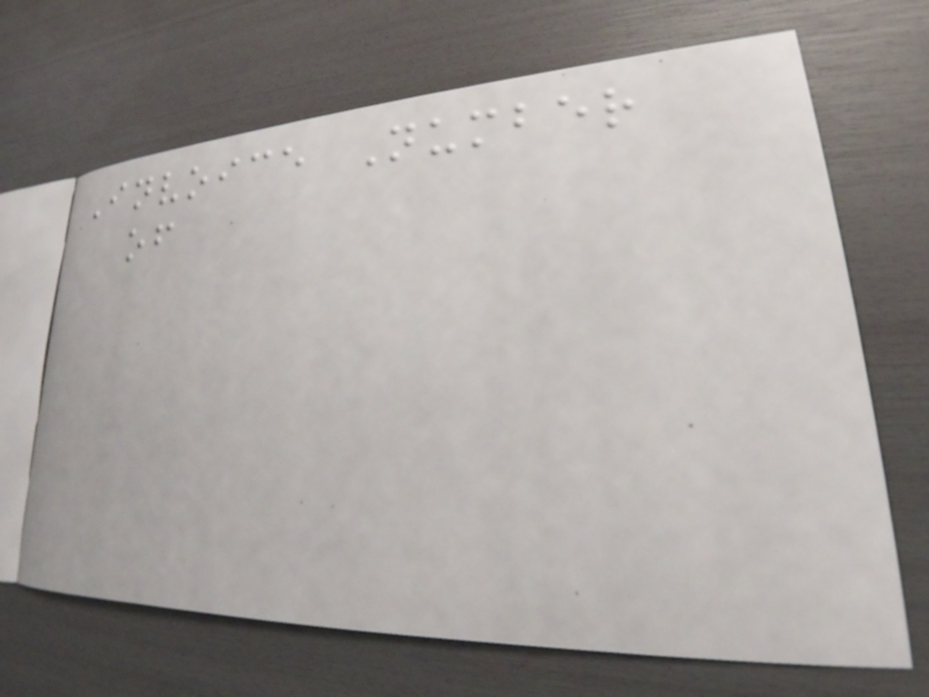Invoice Number
of
